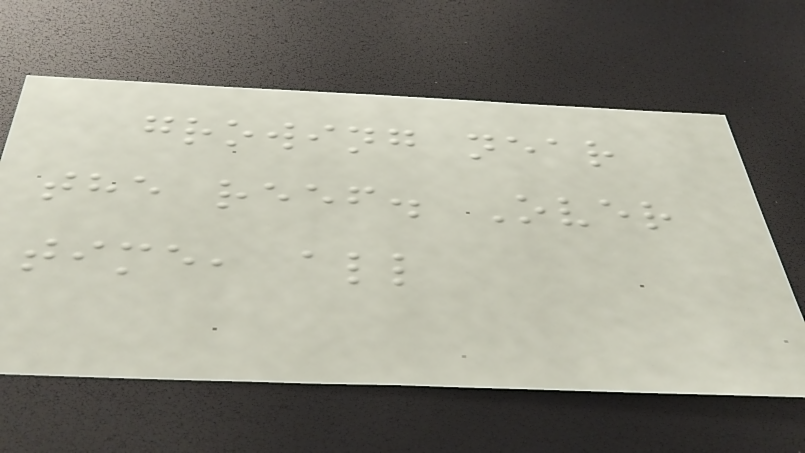growing near
the reef. Over
time, all
